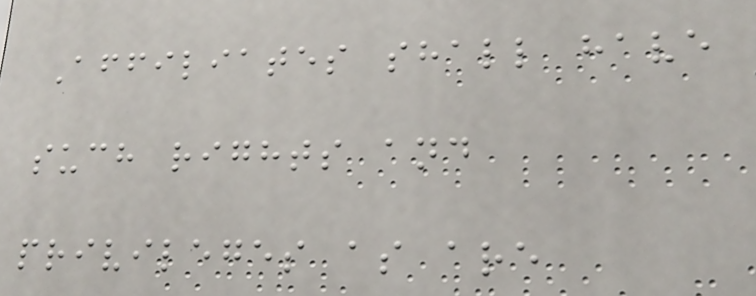Affiliates shall have
such rights and
privileges as are
